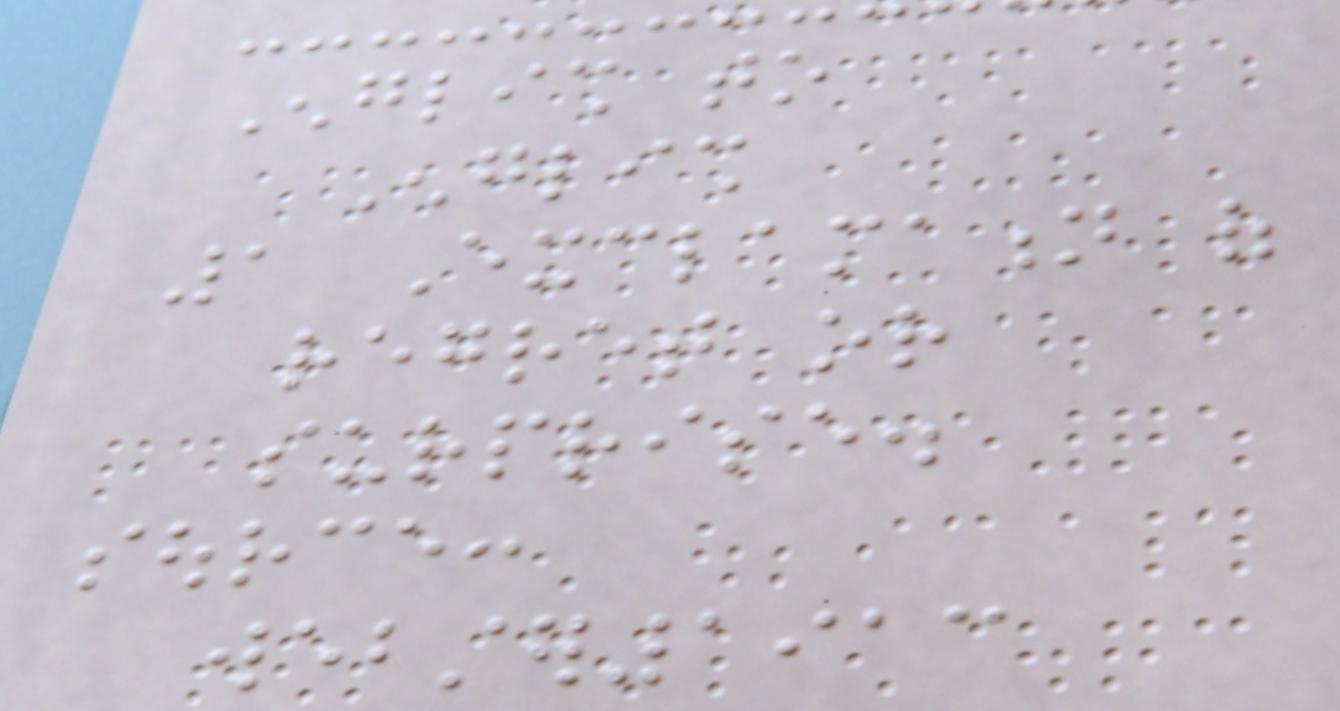English to
English
1 Exclamation of
regret or
surprise.
source:
webster1913
